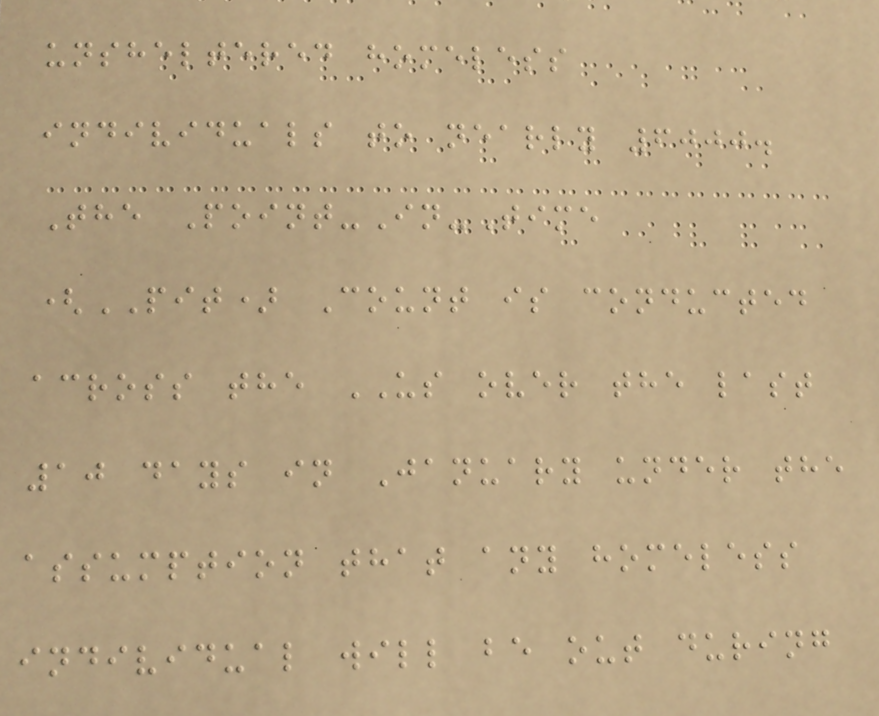unsheltered homeless
individuals to nearly 6000.
The Point-In-Time
(PIT) Count is conducted
across the US over the last
10 days in January under the
assumption that any homeless
individual will be out during
